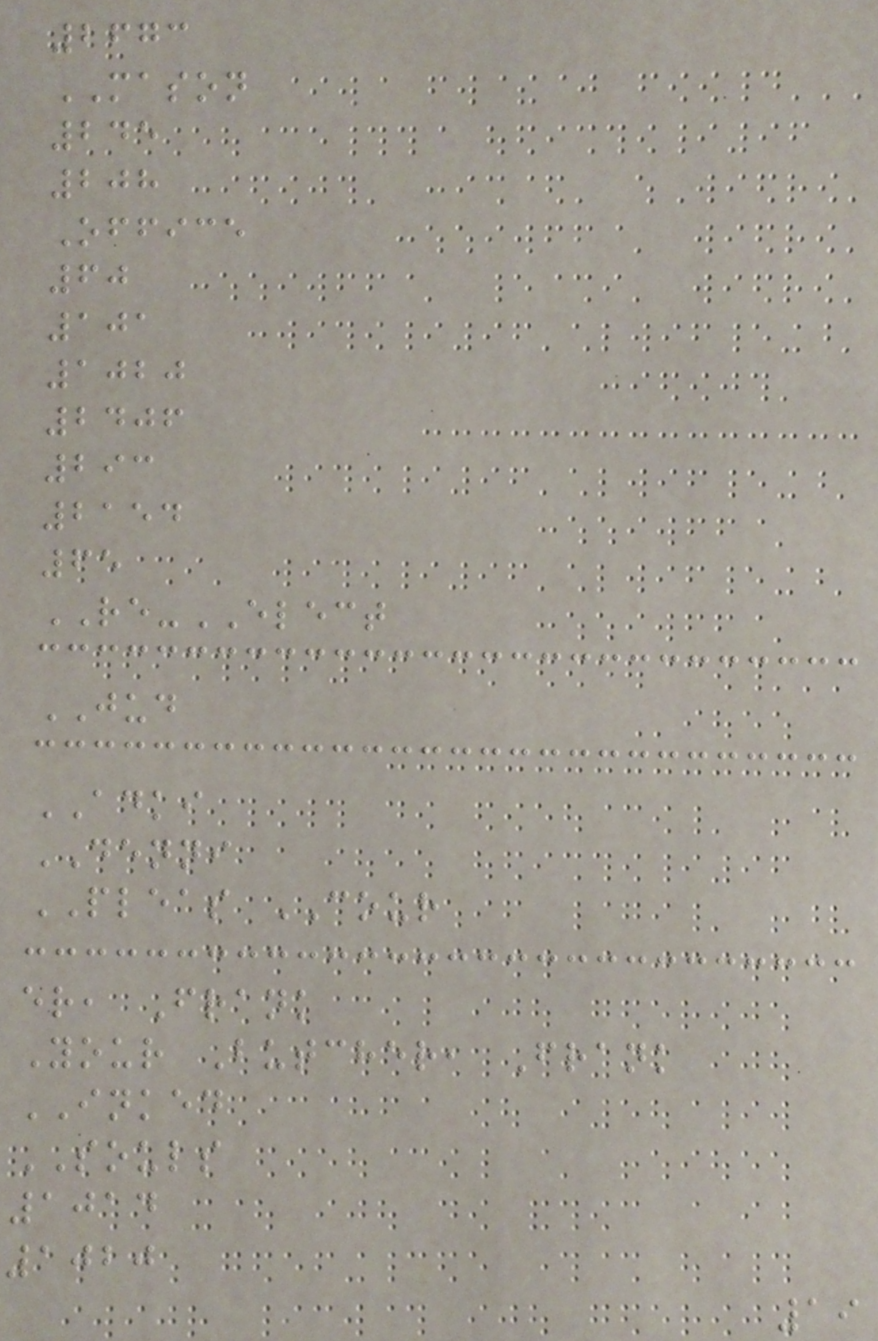2673
MASON
245
208
Office
60
101
1020
2406
293
2154
65
RE-ELECT
JUD
ADKI
DENNI
PLEAS COUR
er, Frank
Your Butcher, Frank
INKED
SOULS
1014
1020
19
